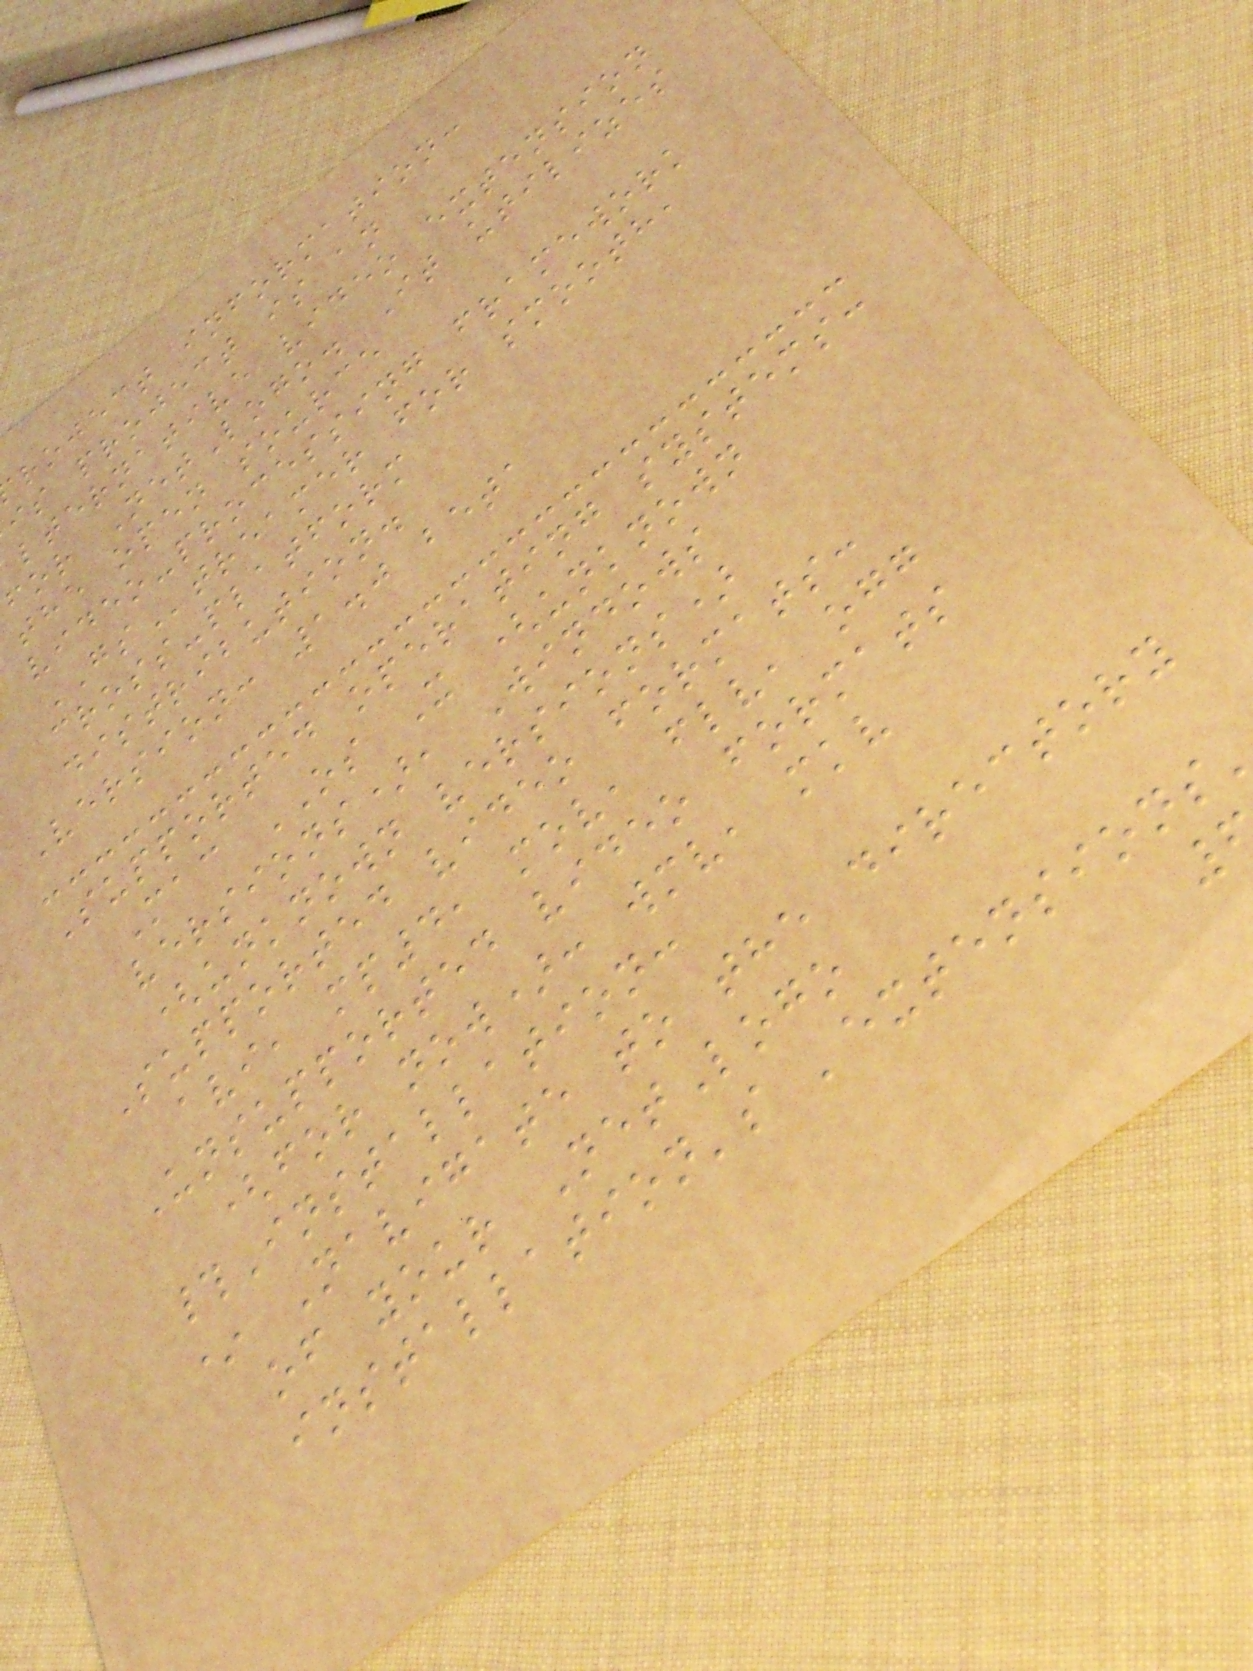roject information:
is project is an
lternative video extension
for NetLogo. It utilizes
the open source
video-processing framework
GStreamer for smooth,
cross-platform
distribution.
Version: 1.0 beta
Supported operating systems:
Mac OS X (unknown
versions), Windows
(unknown versions)
Supported video formats:
avi, mp4, mov, flv, ogg
Unsupported video formats
(for now): wmv, mkv
#Installation:
* Navigate to the directory
of your NetLogo
installation's 'extensions
